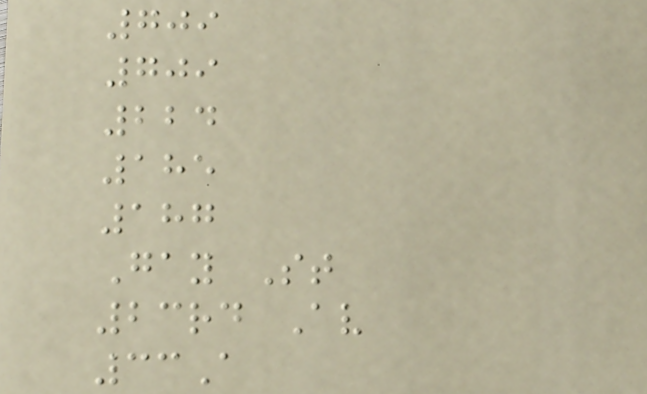709
709
224
185
187
Gay St
23rd Av
33A
